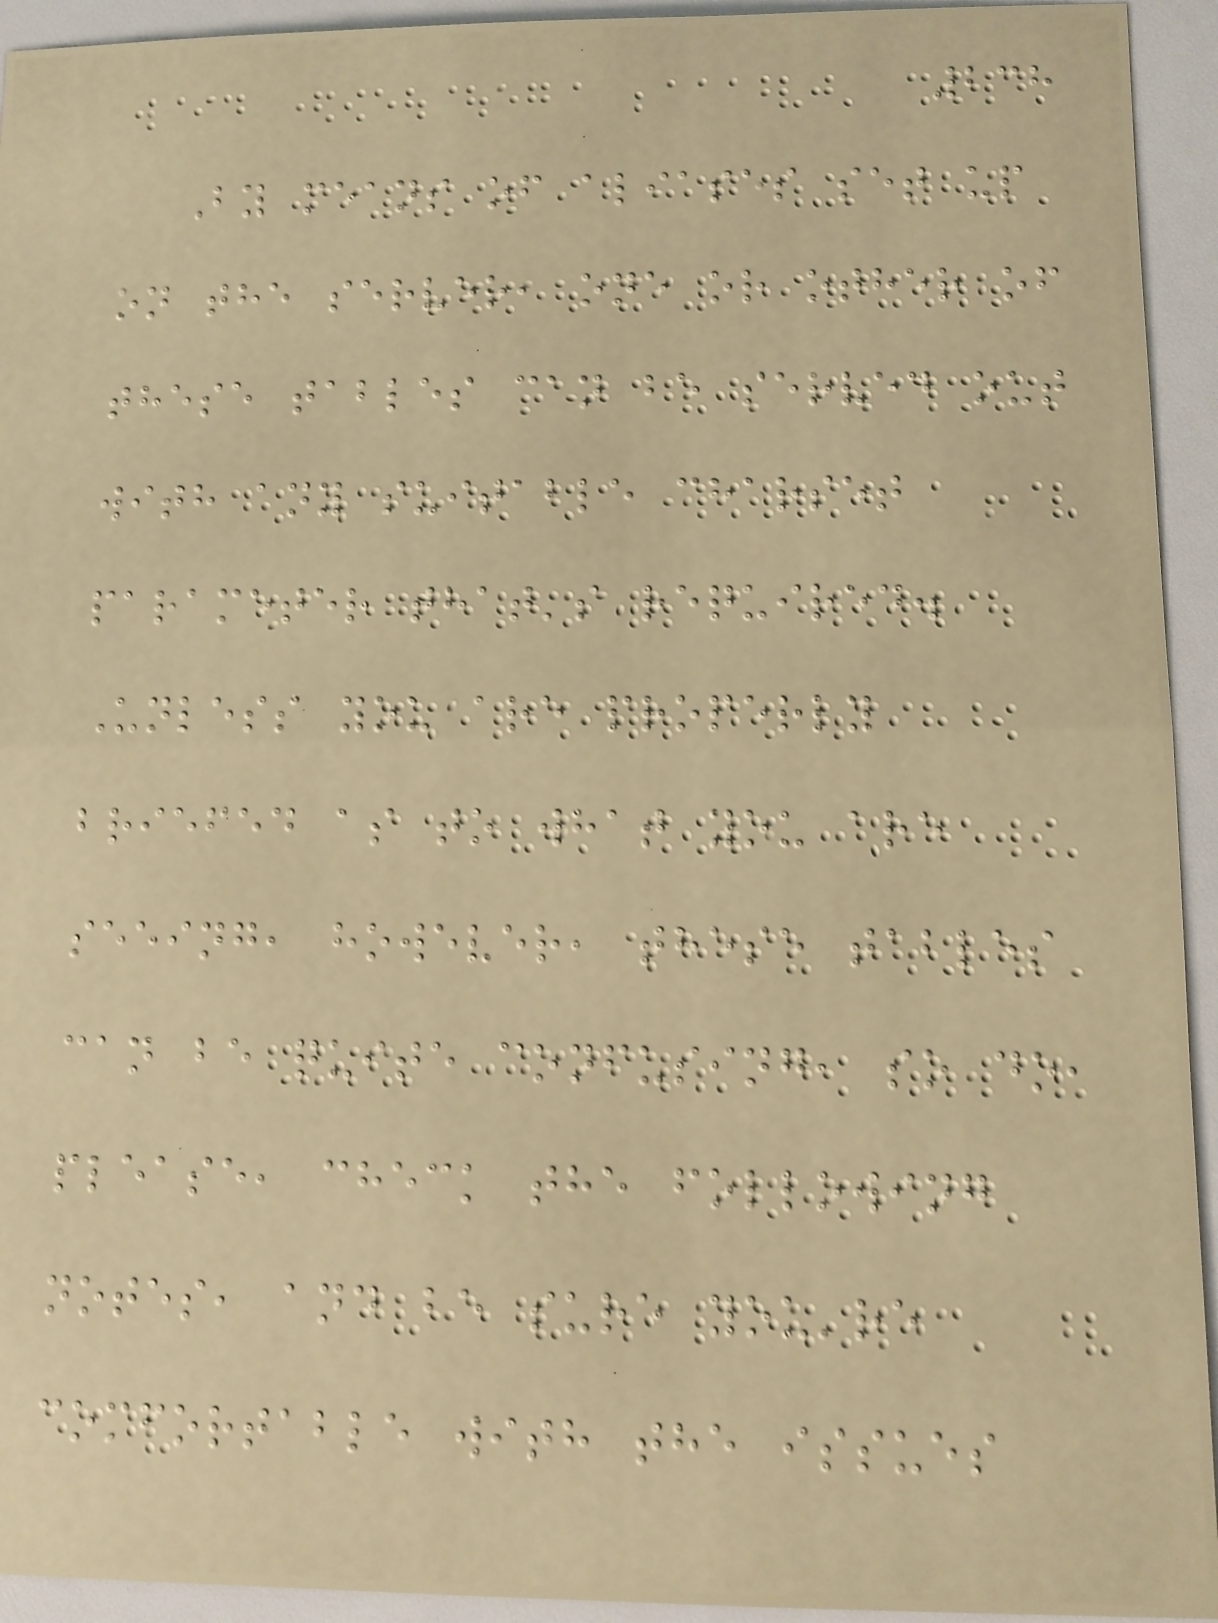238
By means of aliases set up
on the server, one or other of
these tables can be served out
with any suitable charset
parameter that's required.
Unless you are properly
briefed as to what you are
seeing, however, these tables
can be quite confusing, so do,
please, check the following
notes, and be sure you're
comfortable with the issues
